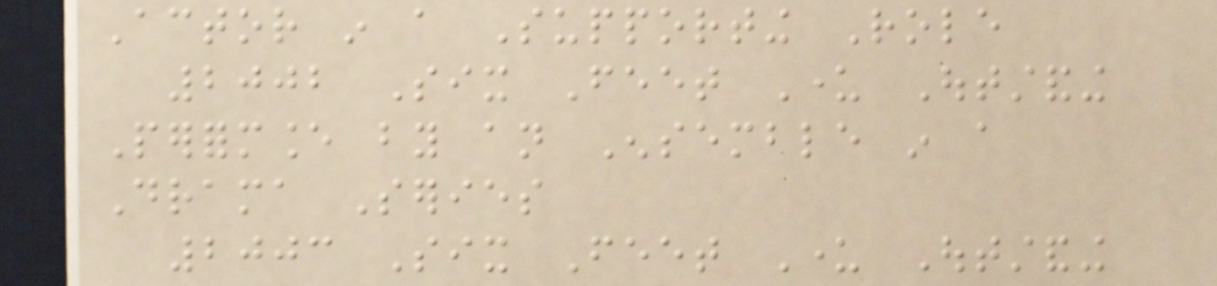Actor in a Supporting Role
2002 Six Feet Under Outstanding
Performance by an Ensemble in a
Drama Series
2003 Six Feet Under Outstanding
